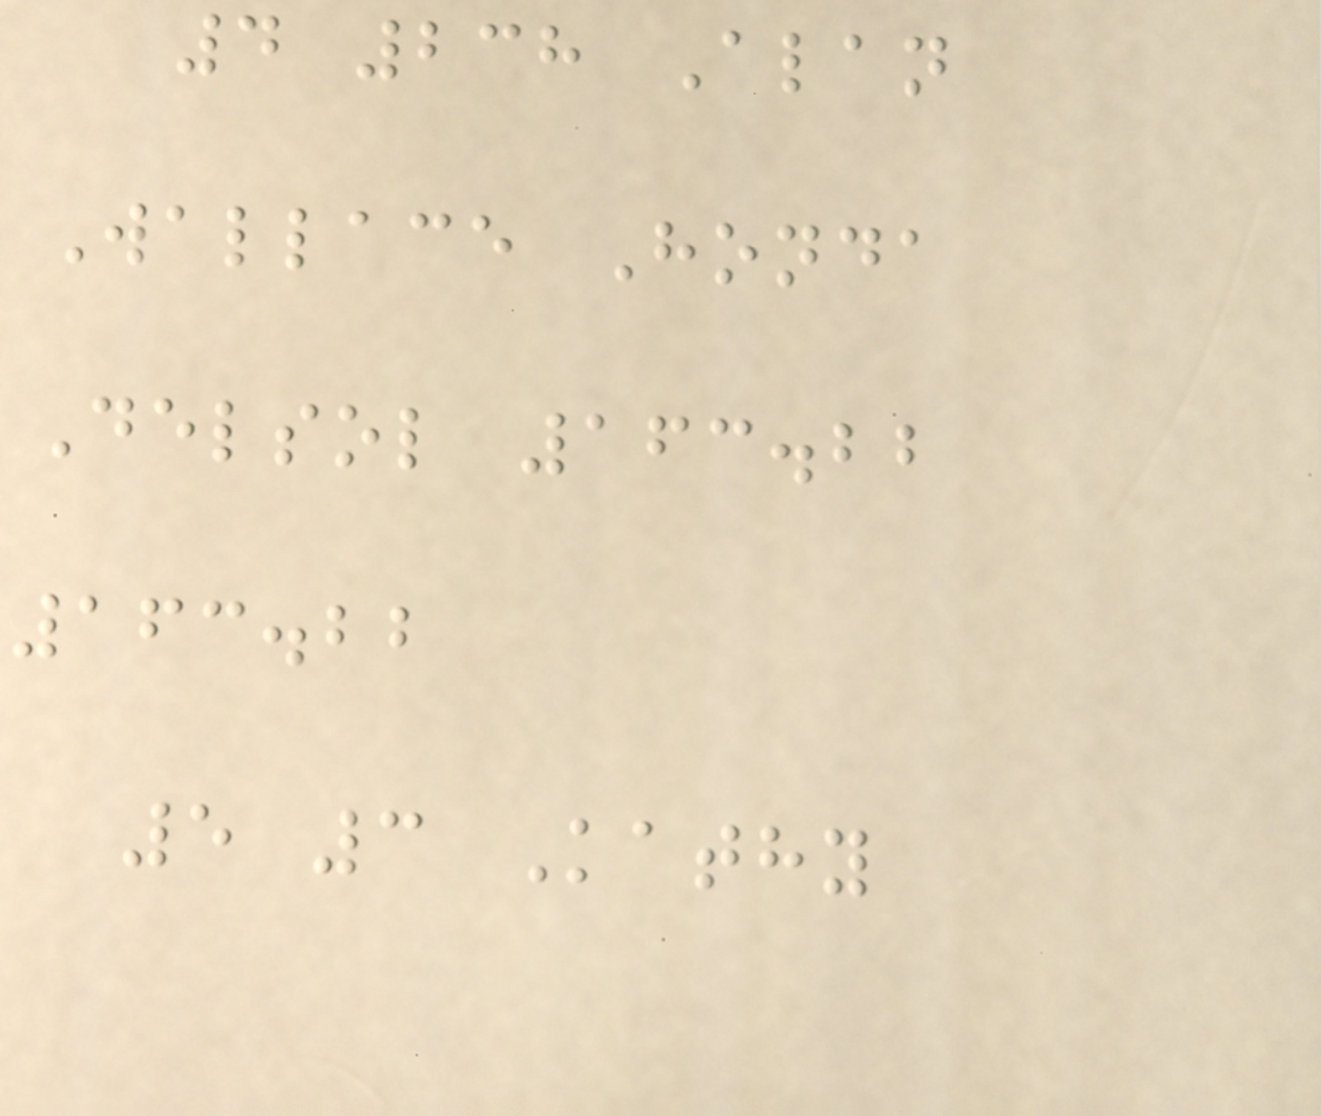4 238 Alan
Wallace Honda
Delsol 163.22
163.22
5 3 Kathy
